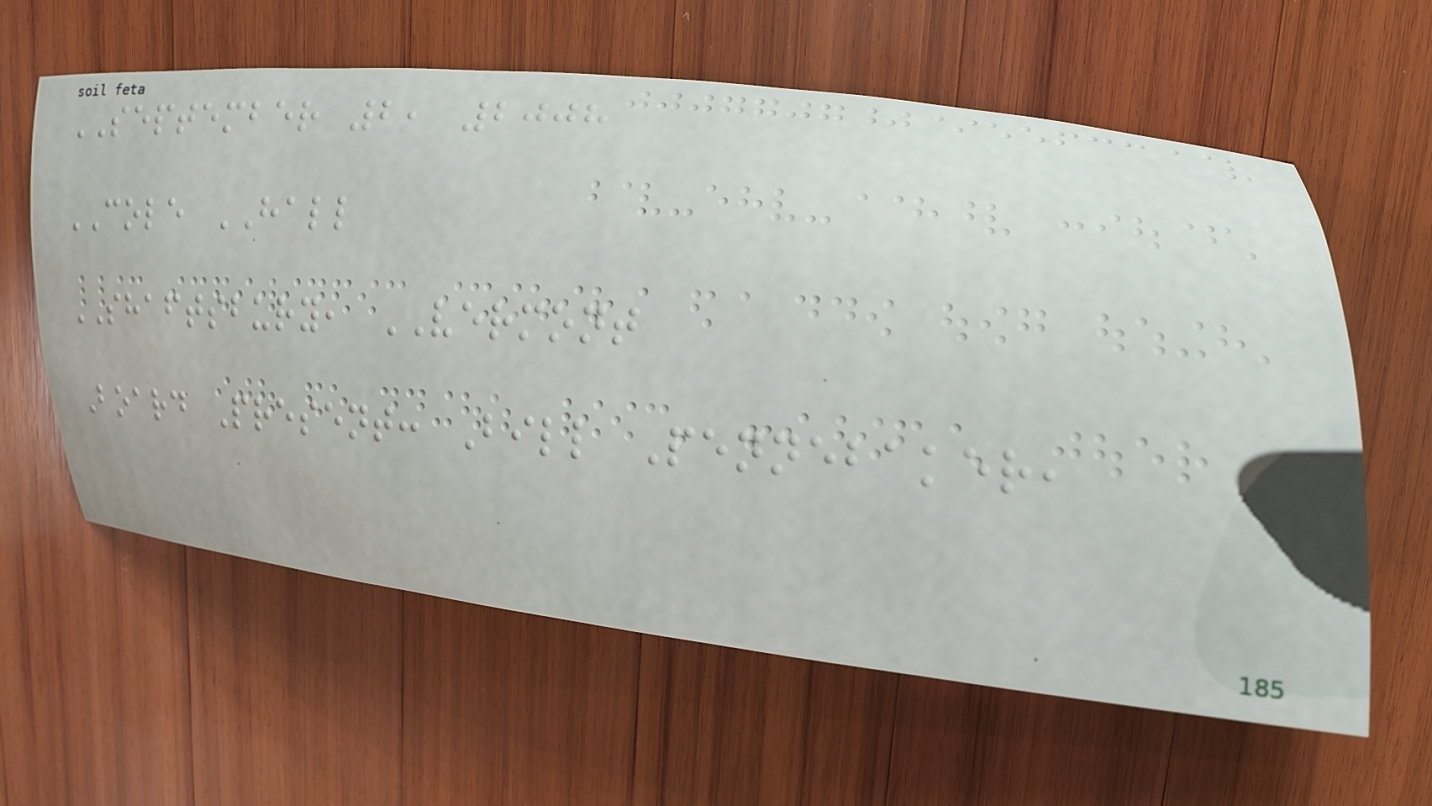SEPTEMBER 2, 2008
COLE HALL
SHAFTSBURY, VERMONT
Board Present: Bill Pennebaker,
